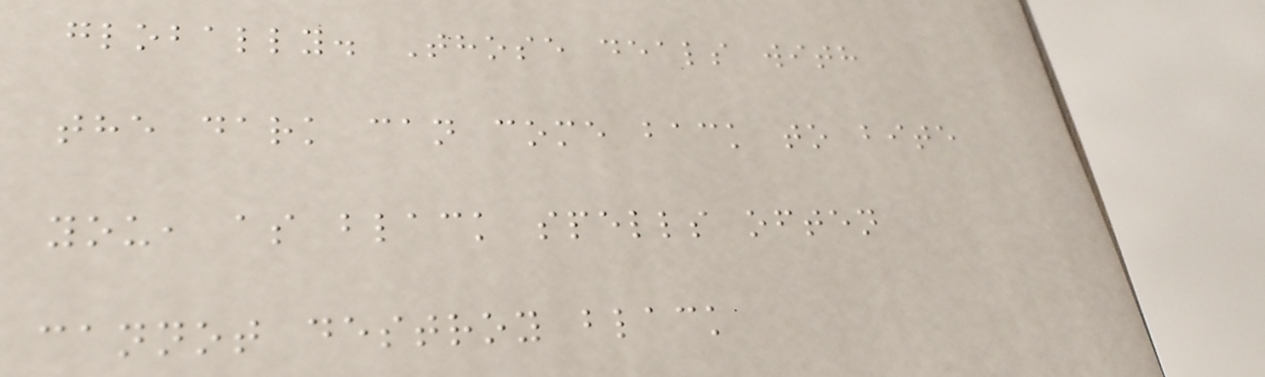globally. Those deals with
the dark can come back to bite
you, as black spells often
cannot destroy black
